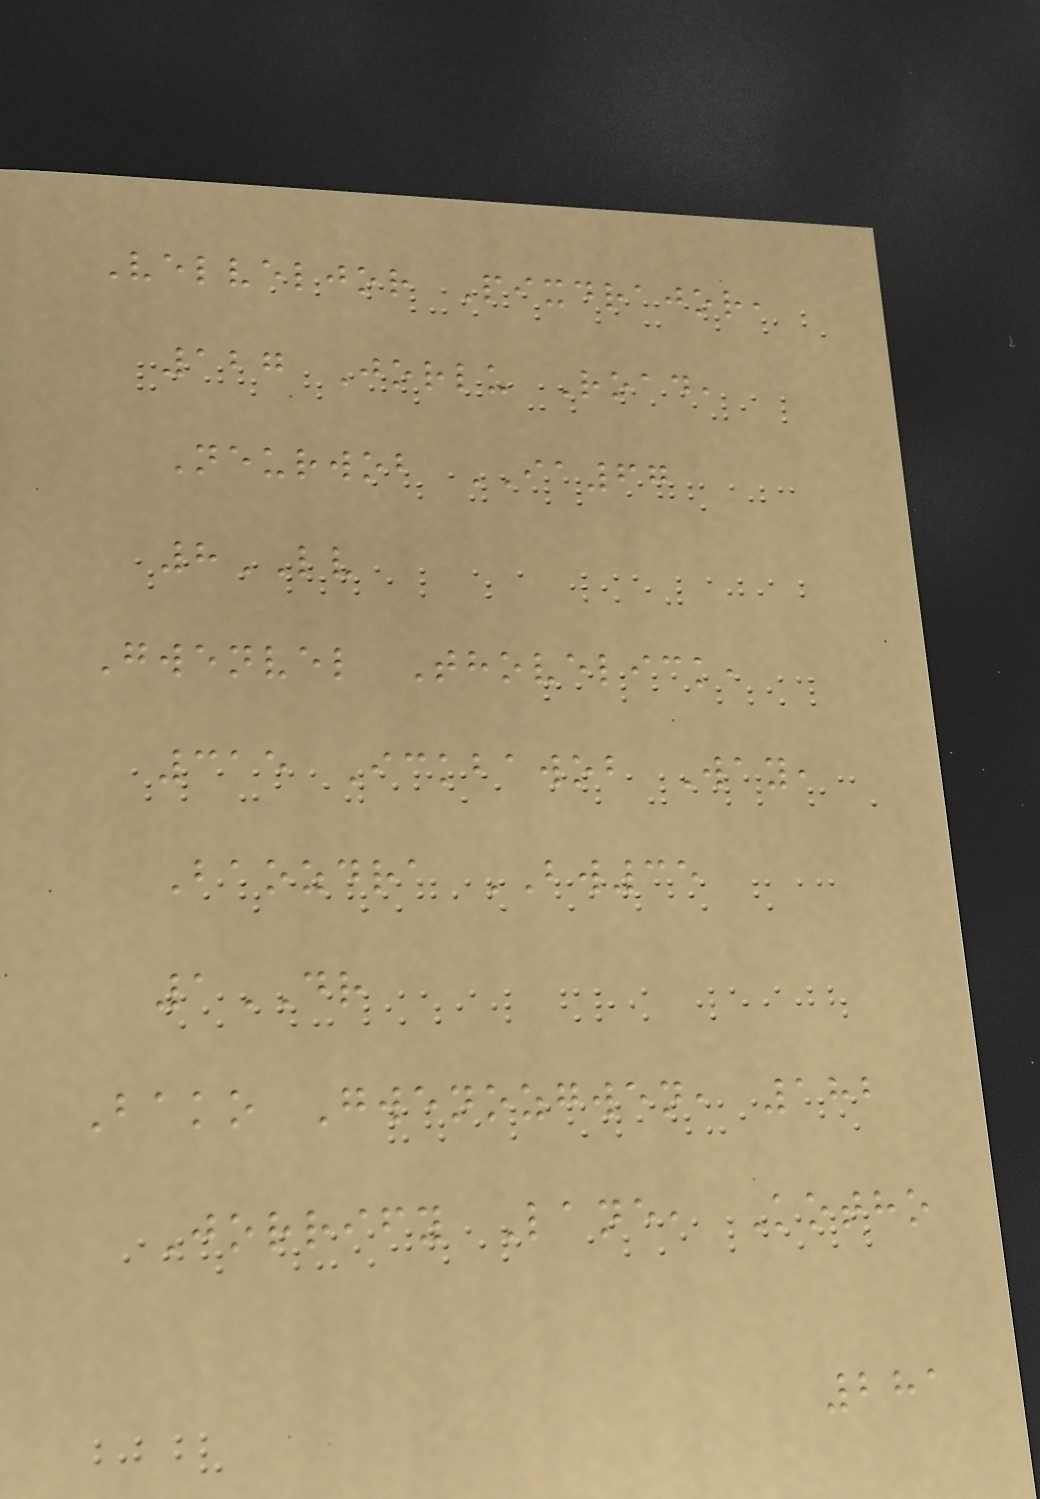Velveljor Pixdrajor,
127 Jorlu Road,
Neurwob IA67
8LV
Gwenvel Thovelick,
315 Ickbawob Way,
Baozdra BW35
1DR
Bako Gwenozgwen, 182
Jorrify Lane, Kotho
281
